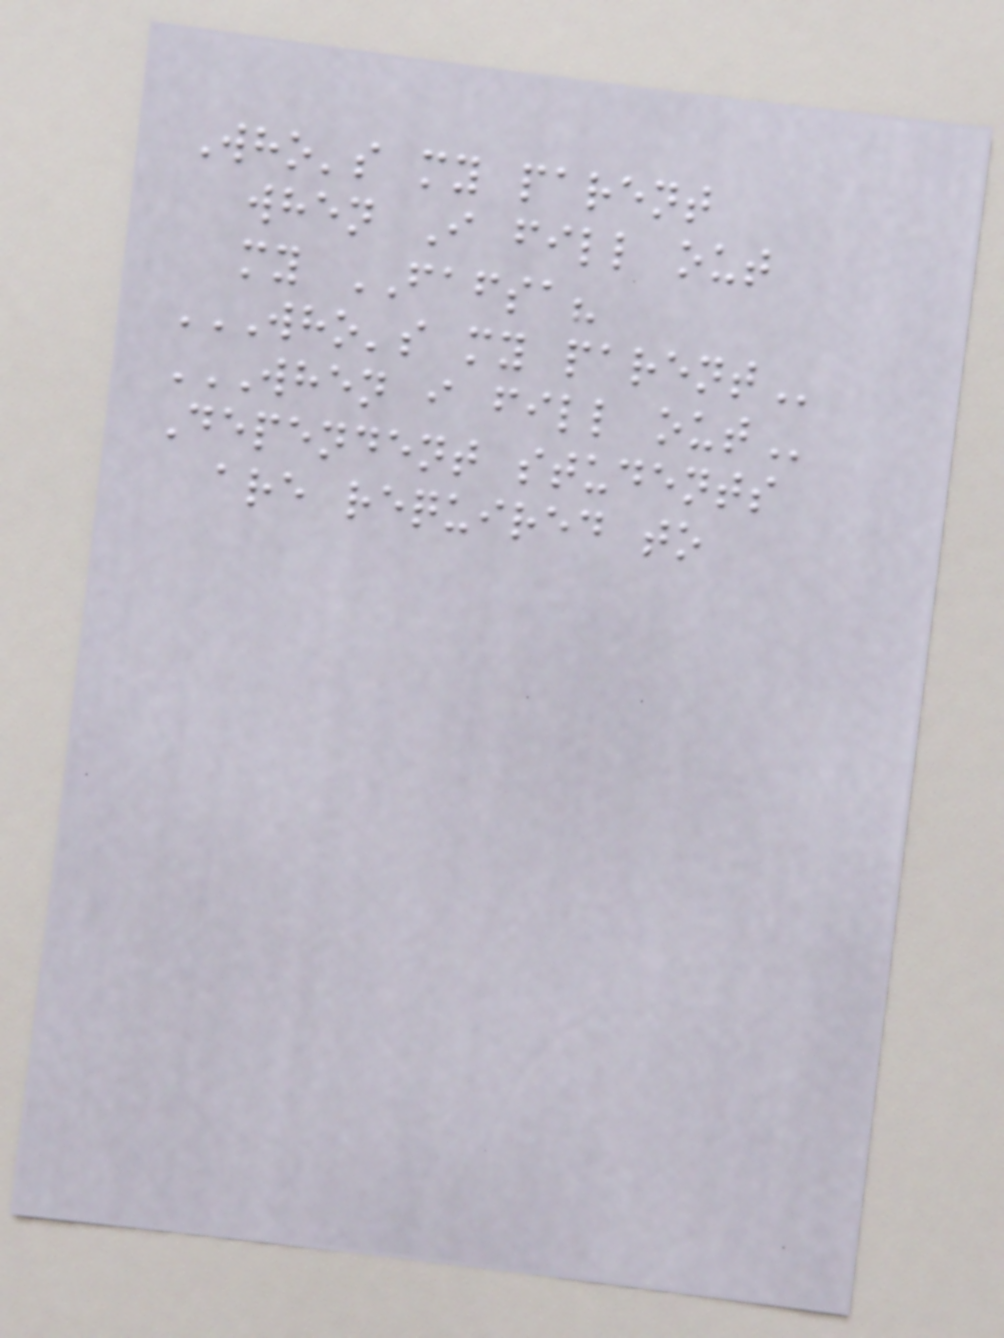Who's my parent
when I fill out
my FAFSA?
WHO'S MY PARENT
WHEN I FILL OUT
Dependent students
are required to
